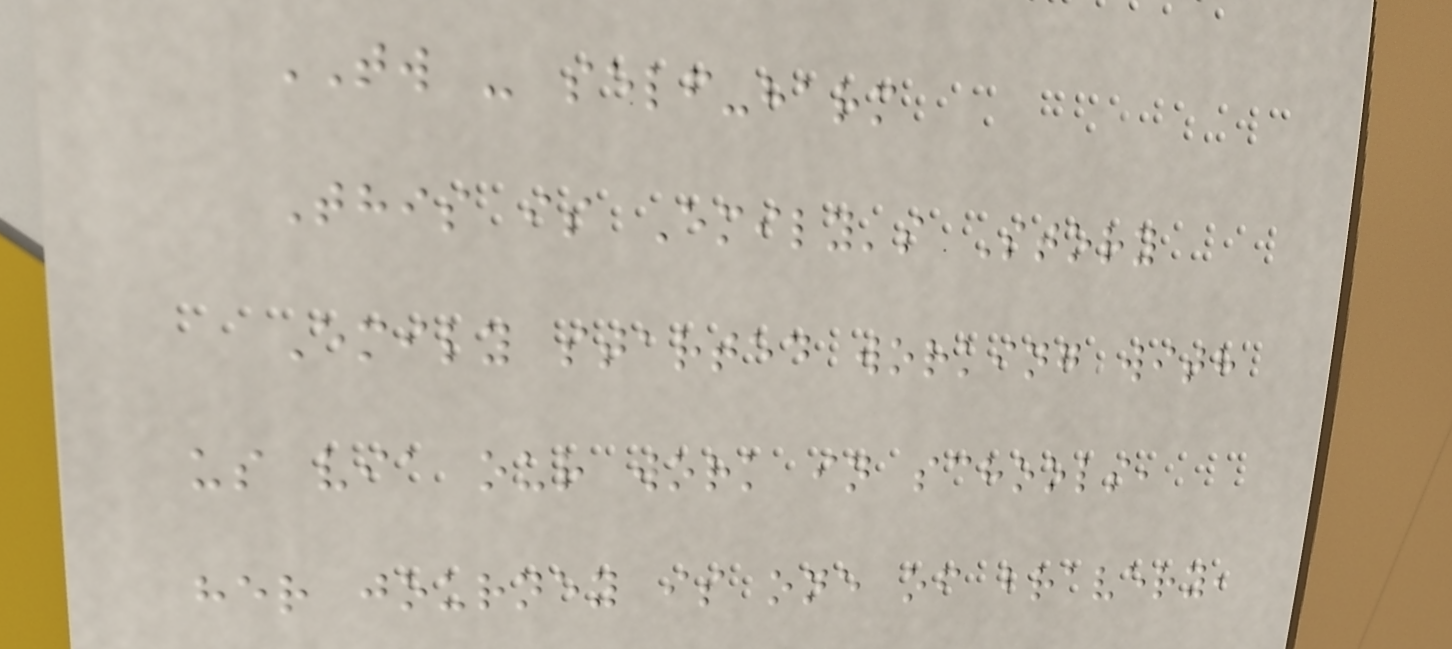TW - self-harm
This is Emily's Story
Emily started working with
us via our work in schools,
her journey is one of bravery,
